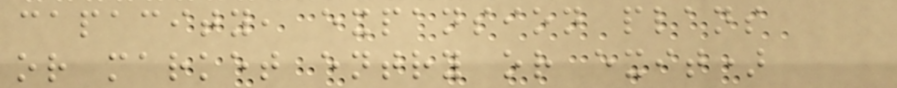capacity, expansion plans
or market entry or exit)
